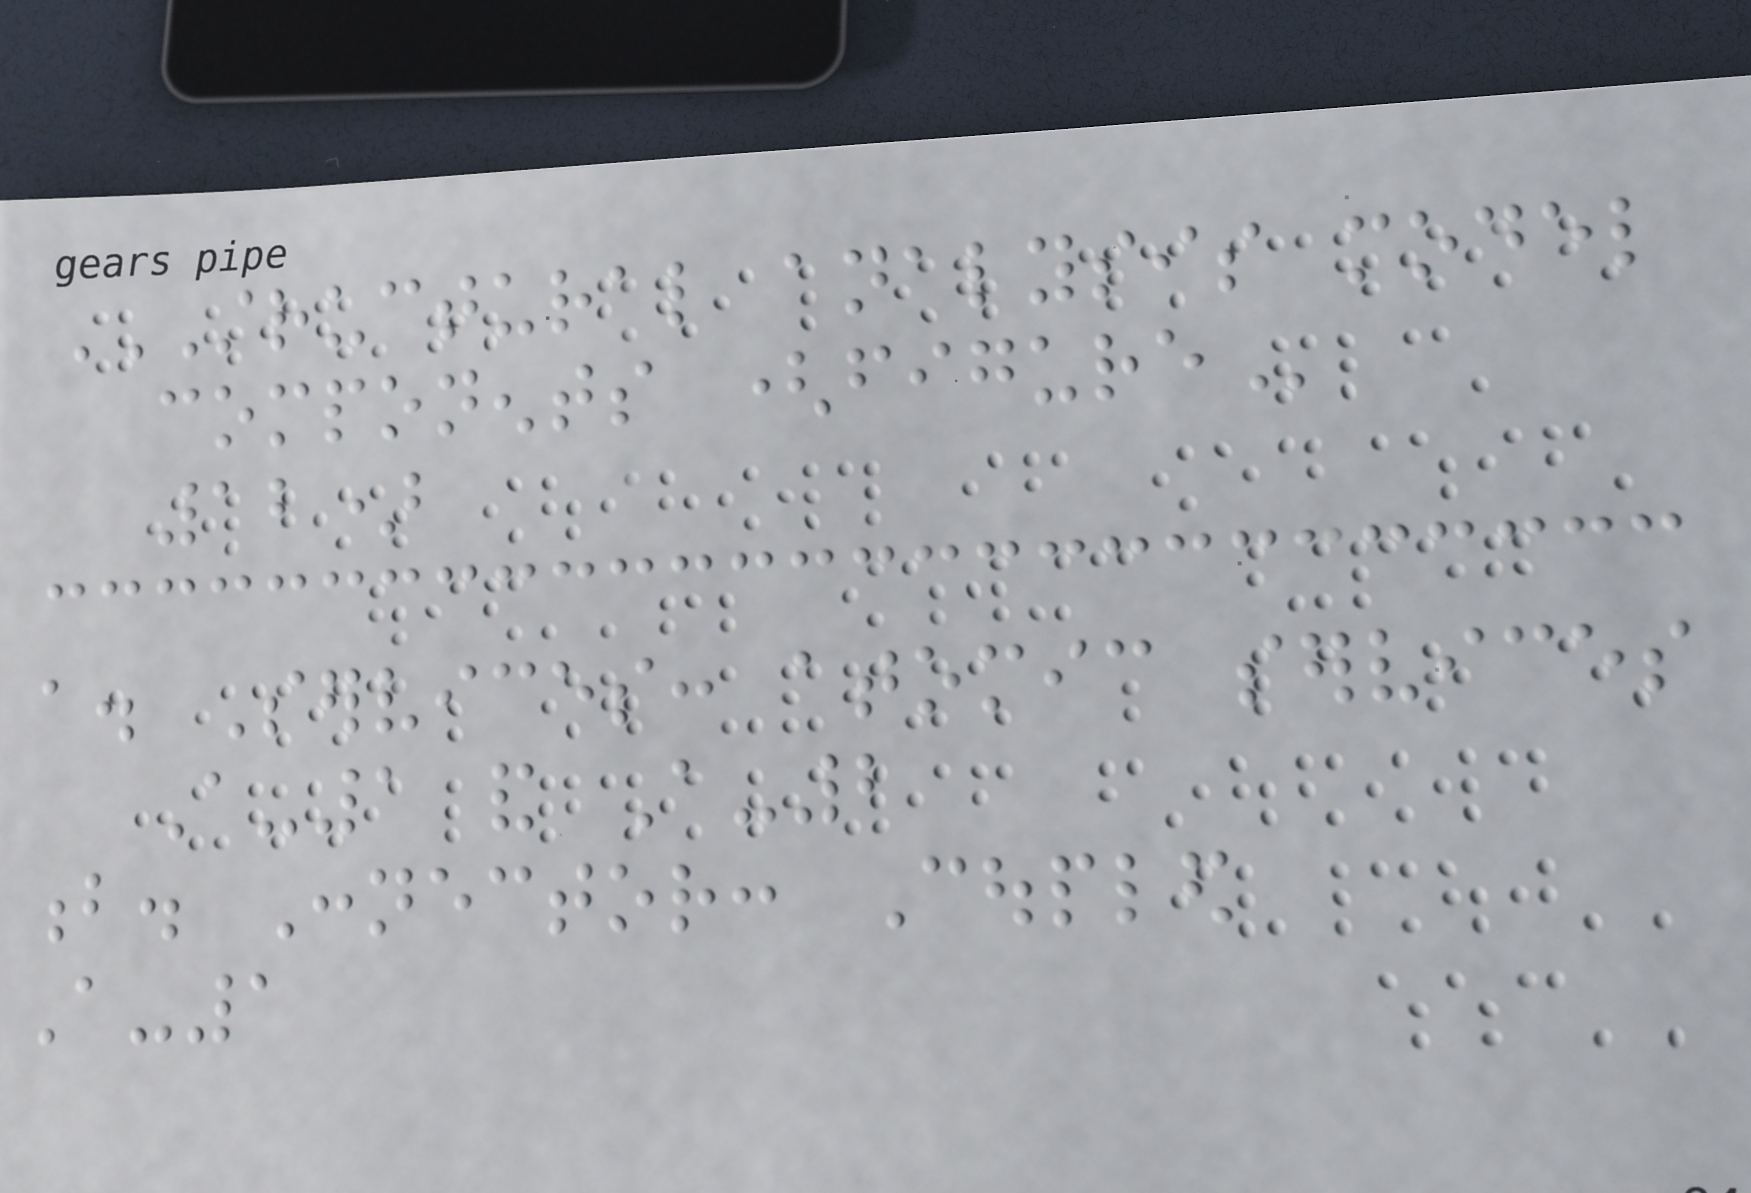STRUCTURAL ANALYSIS MODEL
COMPONENTS (FIGURE
12)
a. Services: atomic services
A-1 and A-2
b. Connector: Coupled
A-1
